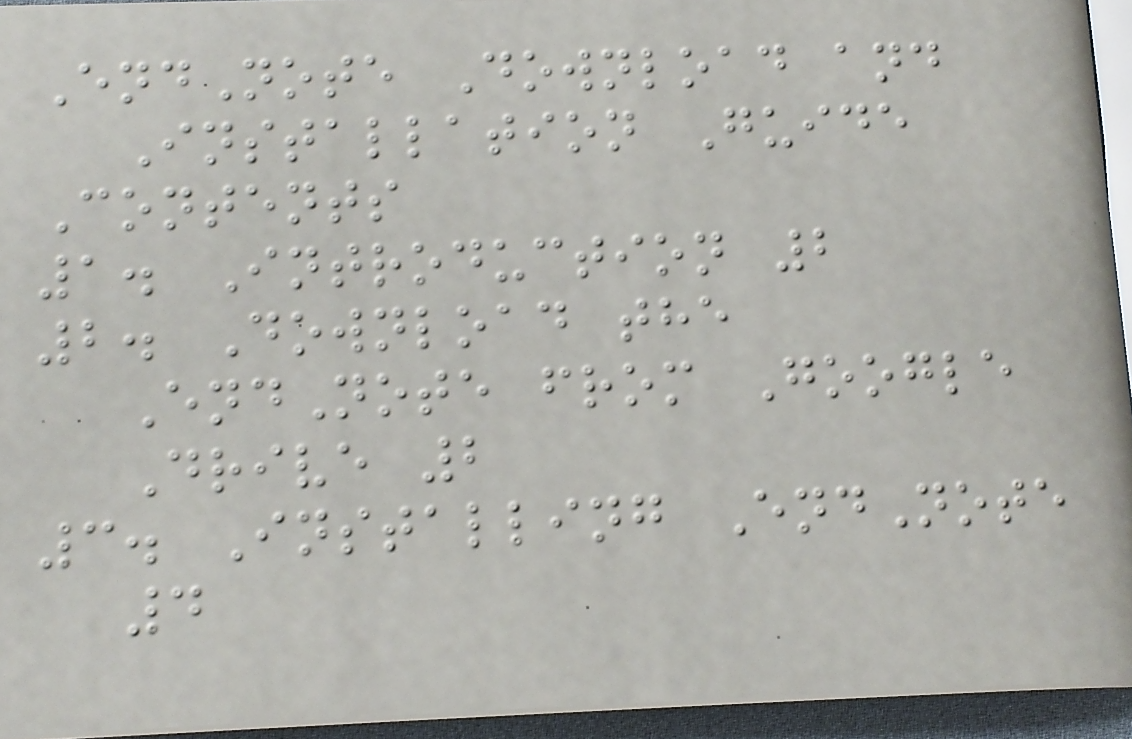EndNote Download and
Installation Guide
Contents
1. Introduction 2
2. Download the
EndNote from Google
Drive 2
3. Installing EndNote
4
